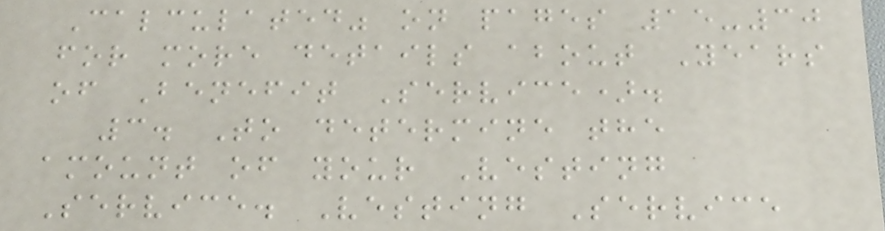Calculated" on pages 15-30
for more details about Years
of Benefit Service).
3. To determine the
amount of your Vesting
Service. Vesting Service
